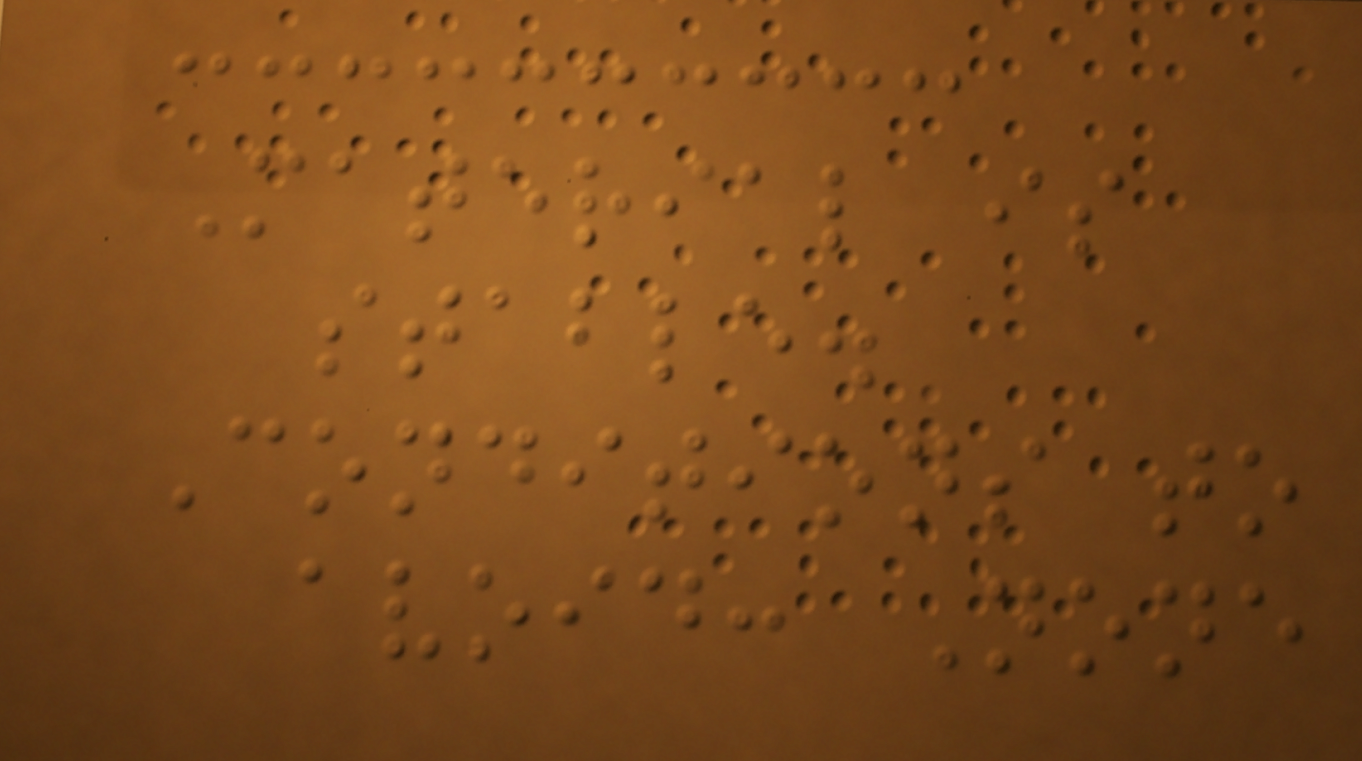Material is
stable.
Conditions to
avoid: None
